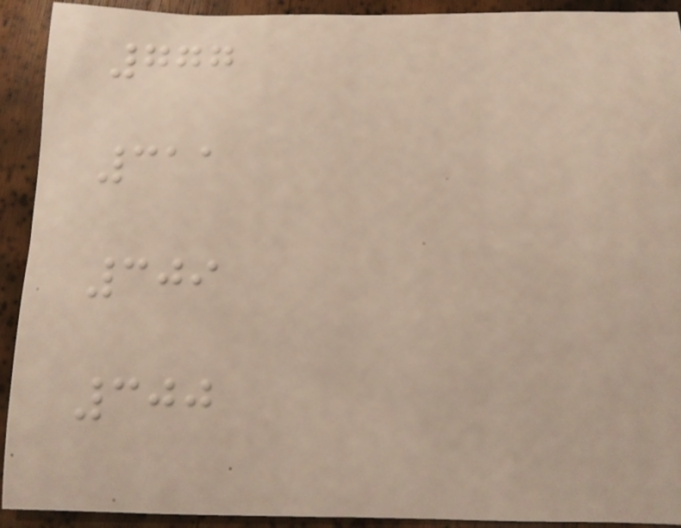777
311
309
300
